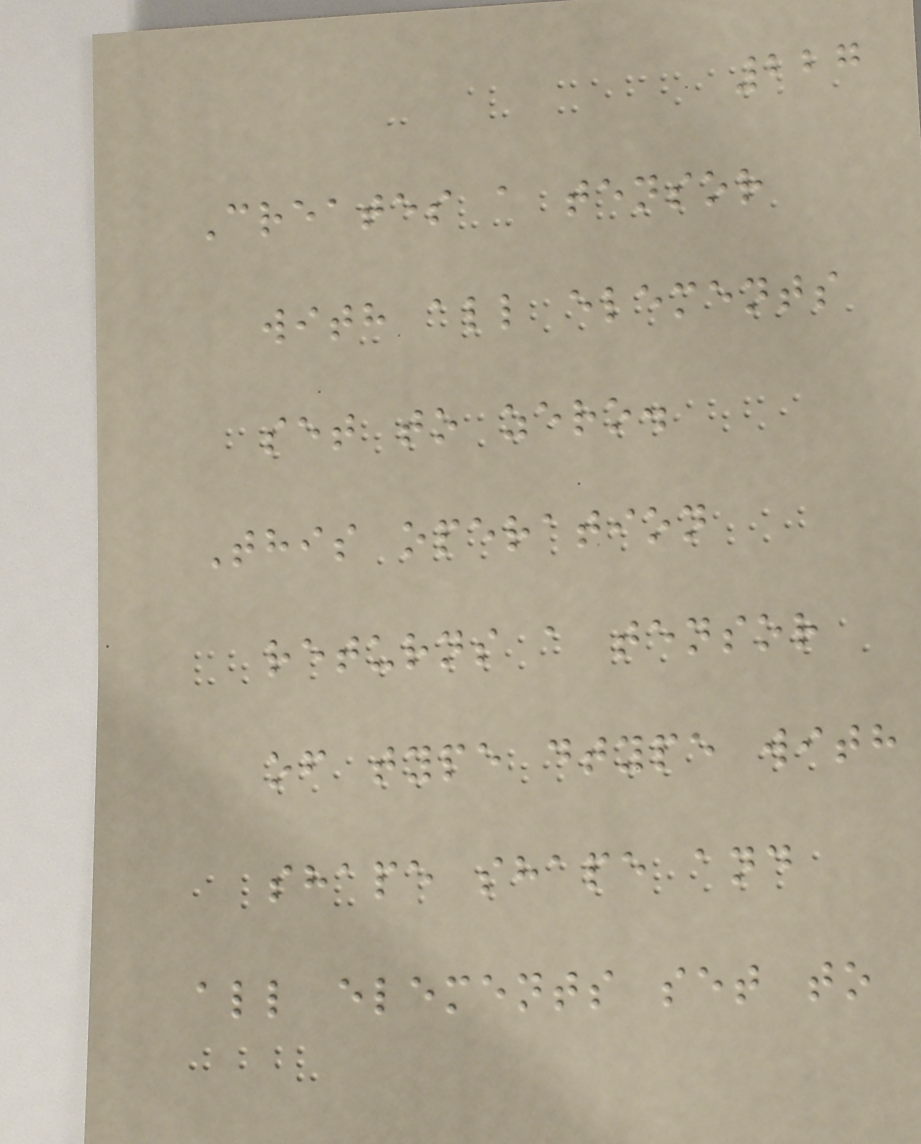227
Creates a tensor
with all elements
set to zero.
This operation
returns a tensor
of type dtype with
shape shape and
all elements set to
